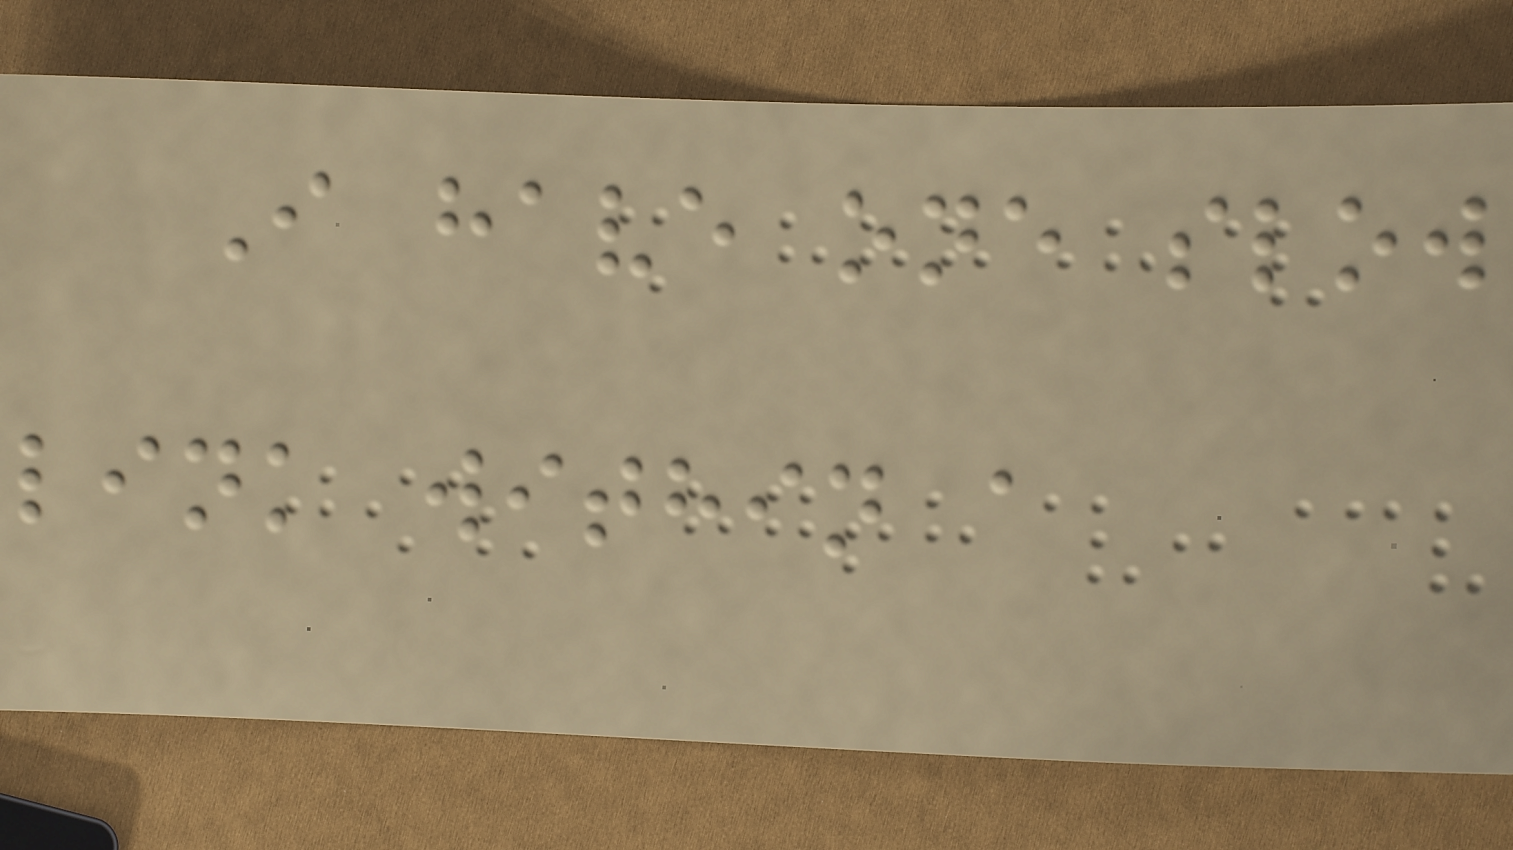I have one slow
link within a
